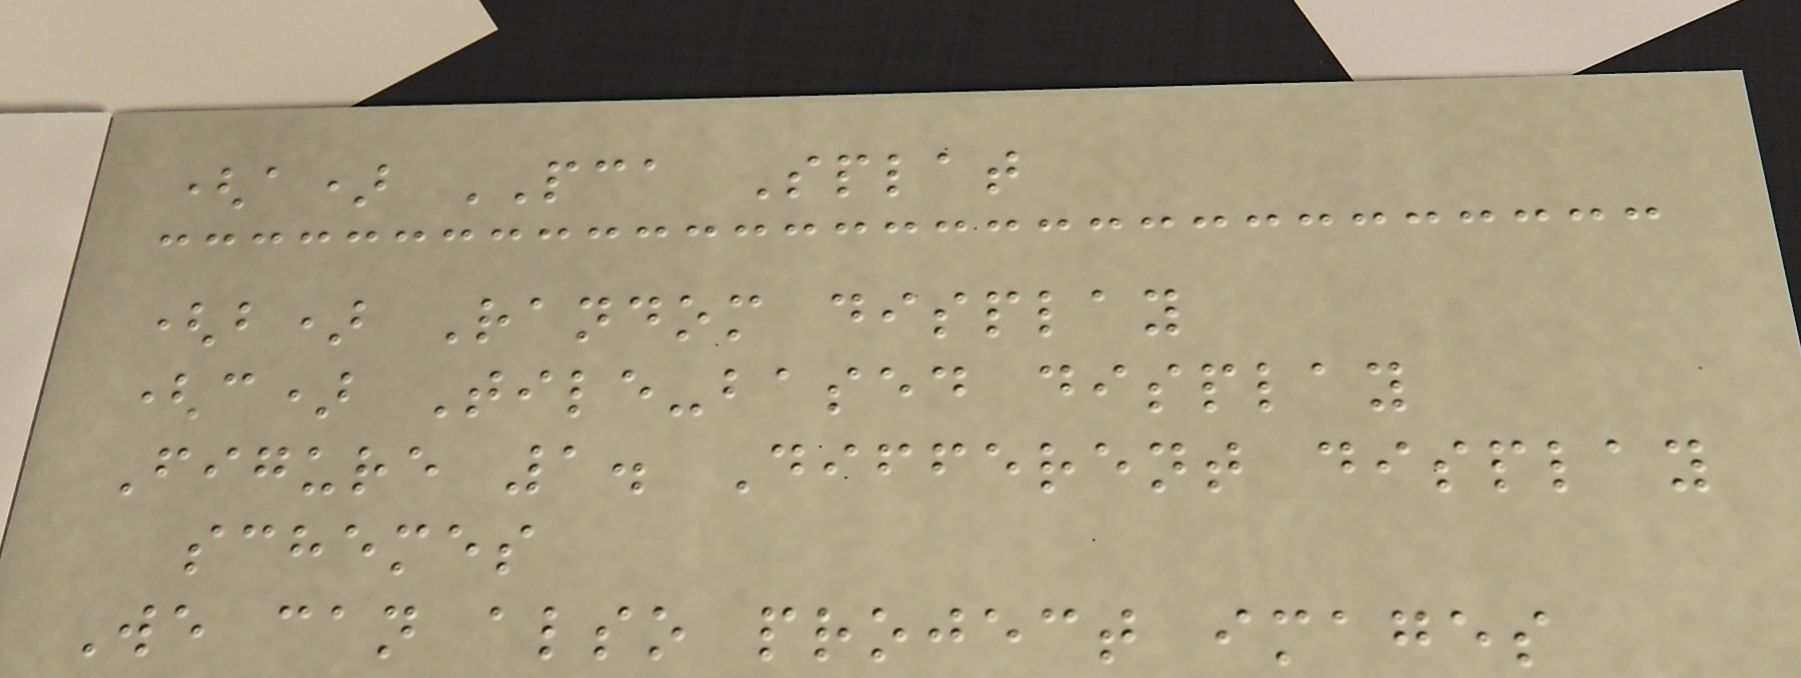(a) PCA Splat
(b) Random display
(c) Tile-based display
Figure 1. Different display
schemes
We can also project images
